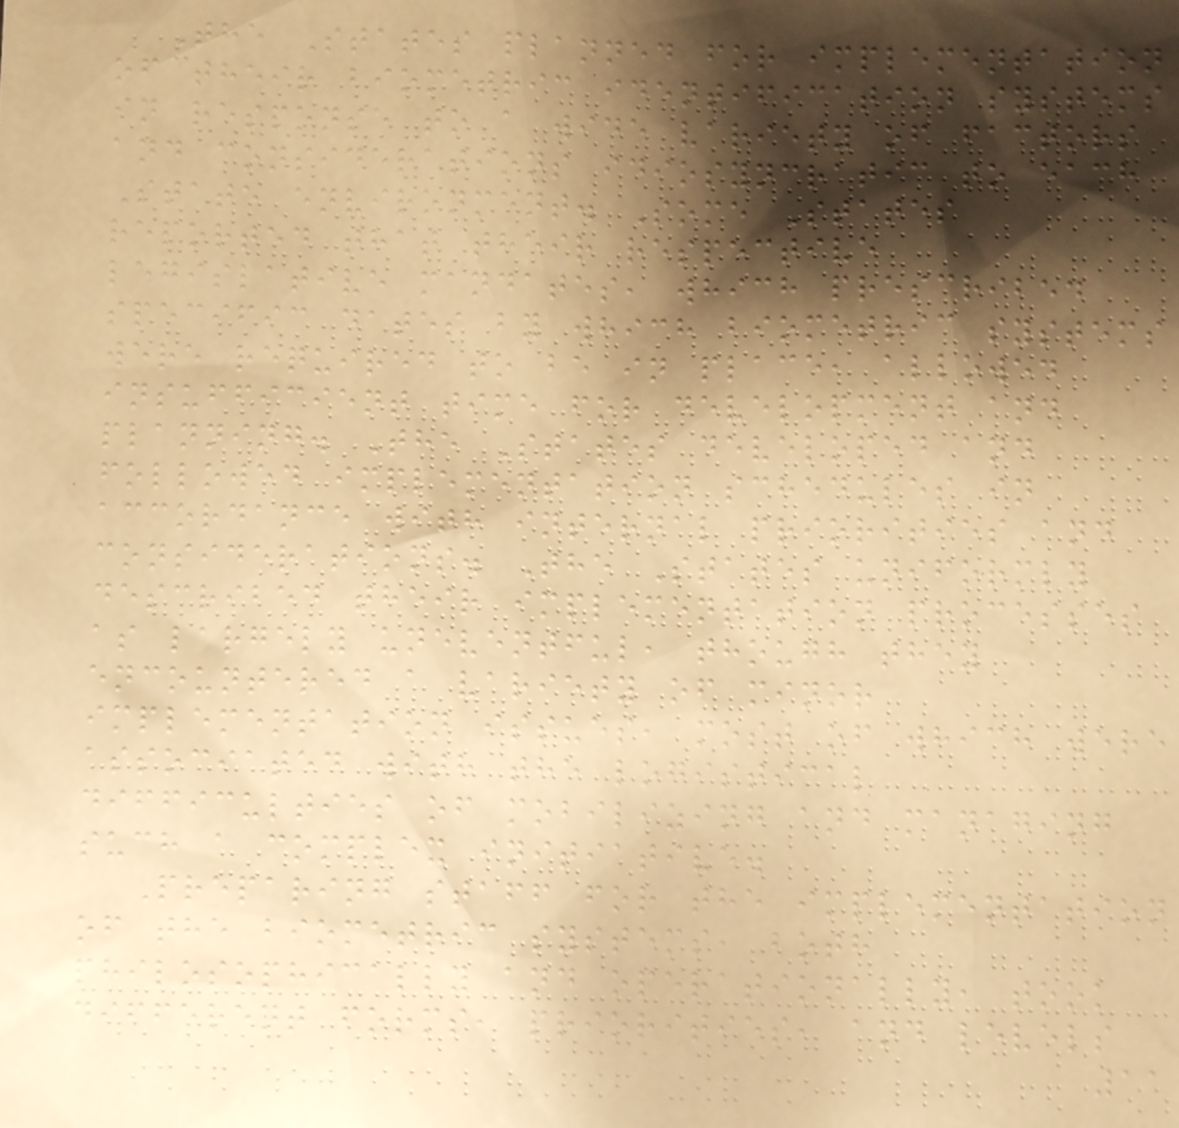The States planned for implementation
of their biometric identification systems
in response to a wide variety of factors
and considerations idiosyncratic to each
State environment. Some States
reported that their respective
legislative mandates, which prescribed
specific dates by which biometric systems
were required to be in place, allowed
insufficient time for development and
planning. The States developed and
followed implementation schedules in
accordance with internal priorities and
considerations. The States uniformly
described their implementation processes
as largely uneventful, though they
encountered a variety of minor
implementation issues, most of which were
associated with the logistical
difficulties of mobilizing and managing
such a complex initiative.
Preparing staff for the implementation
of the biometric systems, both
philosophically and operationally, took
different forms, priorities, and levels
11
